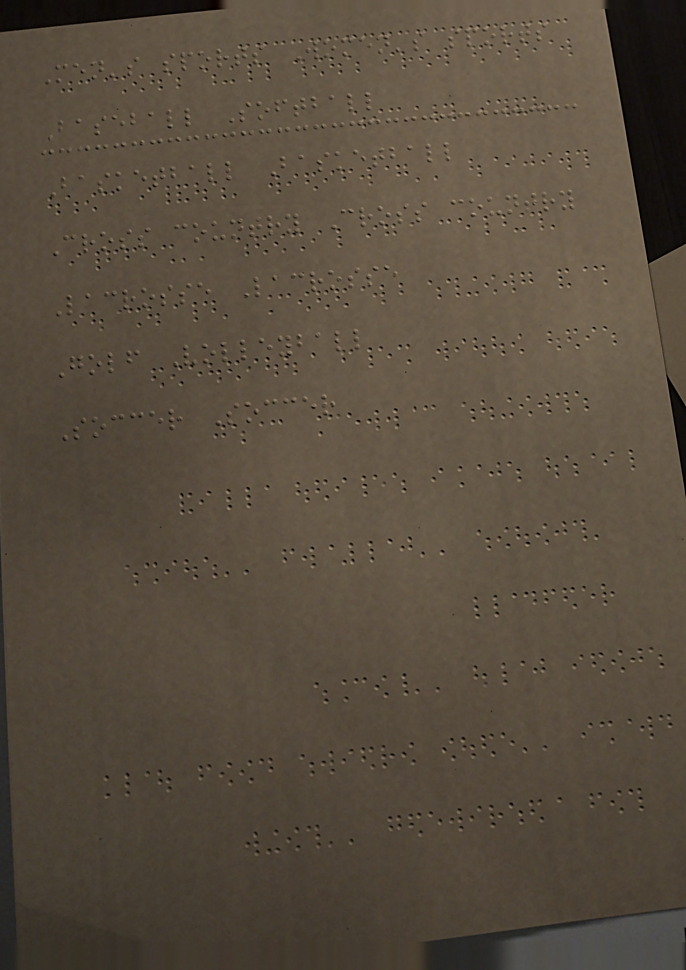Men's sports Women's sports
Baseball Softball
Basketball Basketball
Cross country Cross country
Lacrosse Lacrosse
Golf Volleyball
Soccer Soccer
